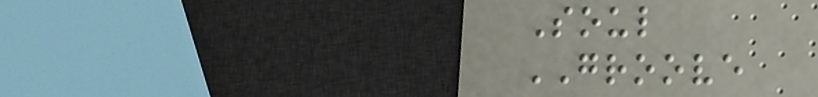Soul
GROOVE
